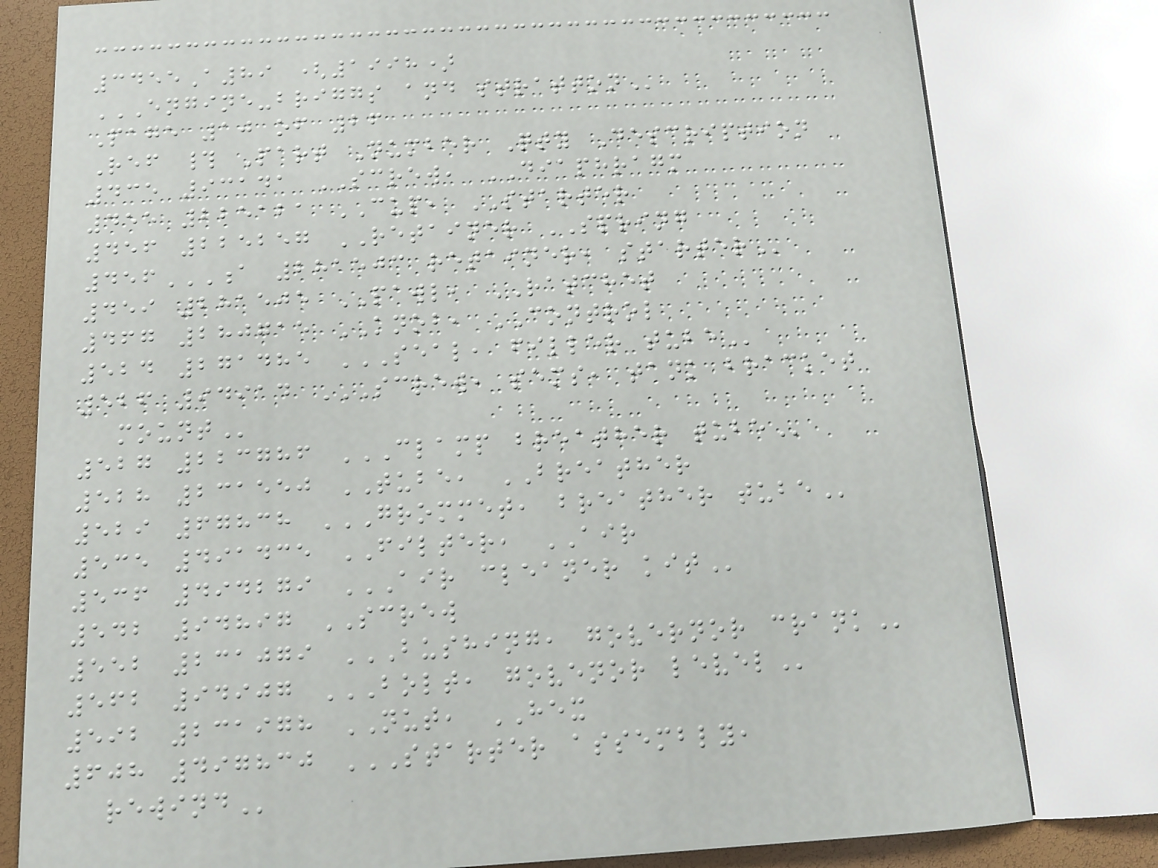3455A89 (1998)
ENGINE-BRIGGS AND STRATTON
Page 10 of 26
Ref # Part Number Qty Description
435 93141 SCREW, DIAPHRAGM
455 225121 CUP, STARTER
456 225257 RETAINER SPRING
456A 281503 RETAINER, STARTER
459 281505 PAWL, RATCHET
467 280715 KNOB, CONTROL
524 271485 SEAL, FILLER TUBE
526 94914 SCREW, SEMS, TANK BRACKET
MOUNT
527 223786 CLAMP BREATHER TUBE
528 231550 TUBE, BREATHER
529 67838 GROMMET, BREATHER TUBE
535 491435 FILTER, AIR
536 494279 AIR CLEANER KIT
542 94897 SCREW
552 231079 BUSHING, GOVERNOR CRANK
562 94907 BOLT, GOVENOR LEVEL
592 231978 NUT, HEX
608 497830 STARTER ASSEMBLY,
REWIND
